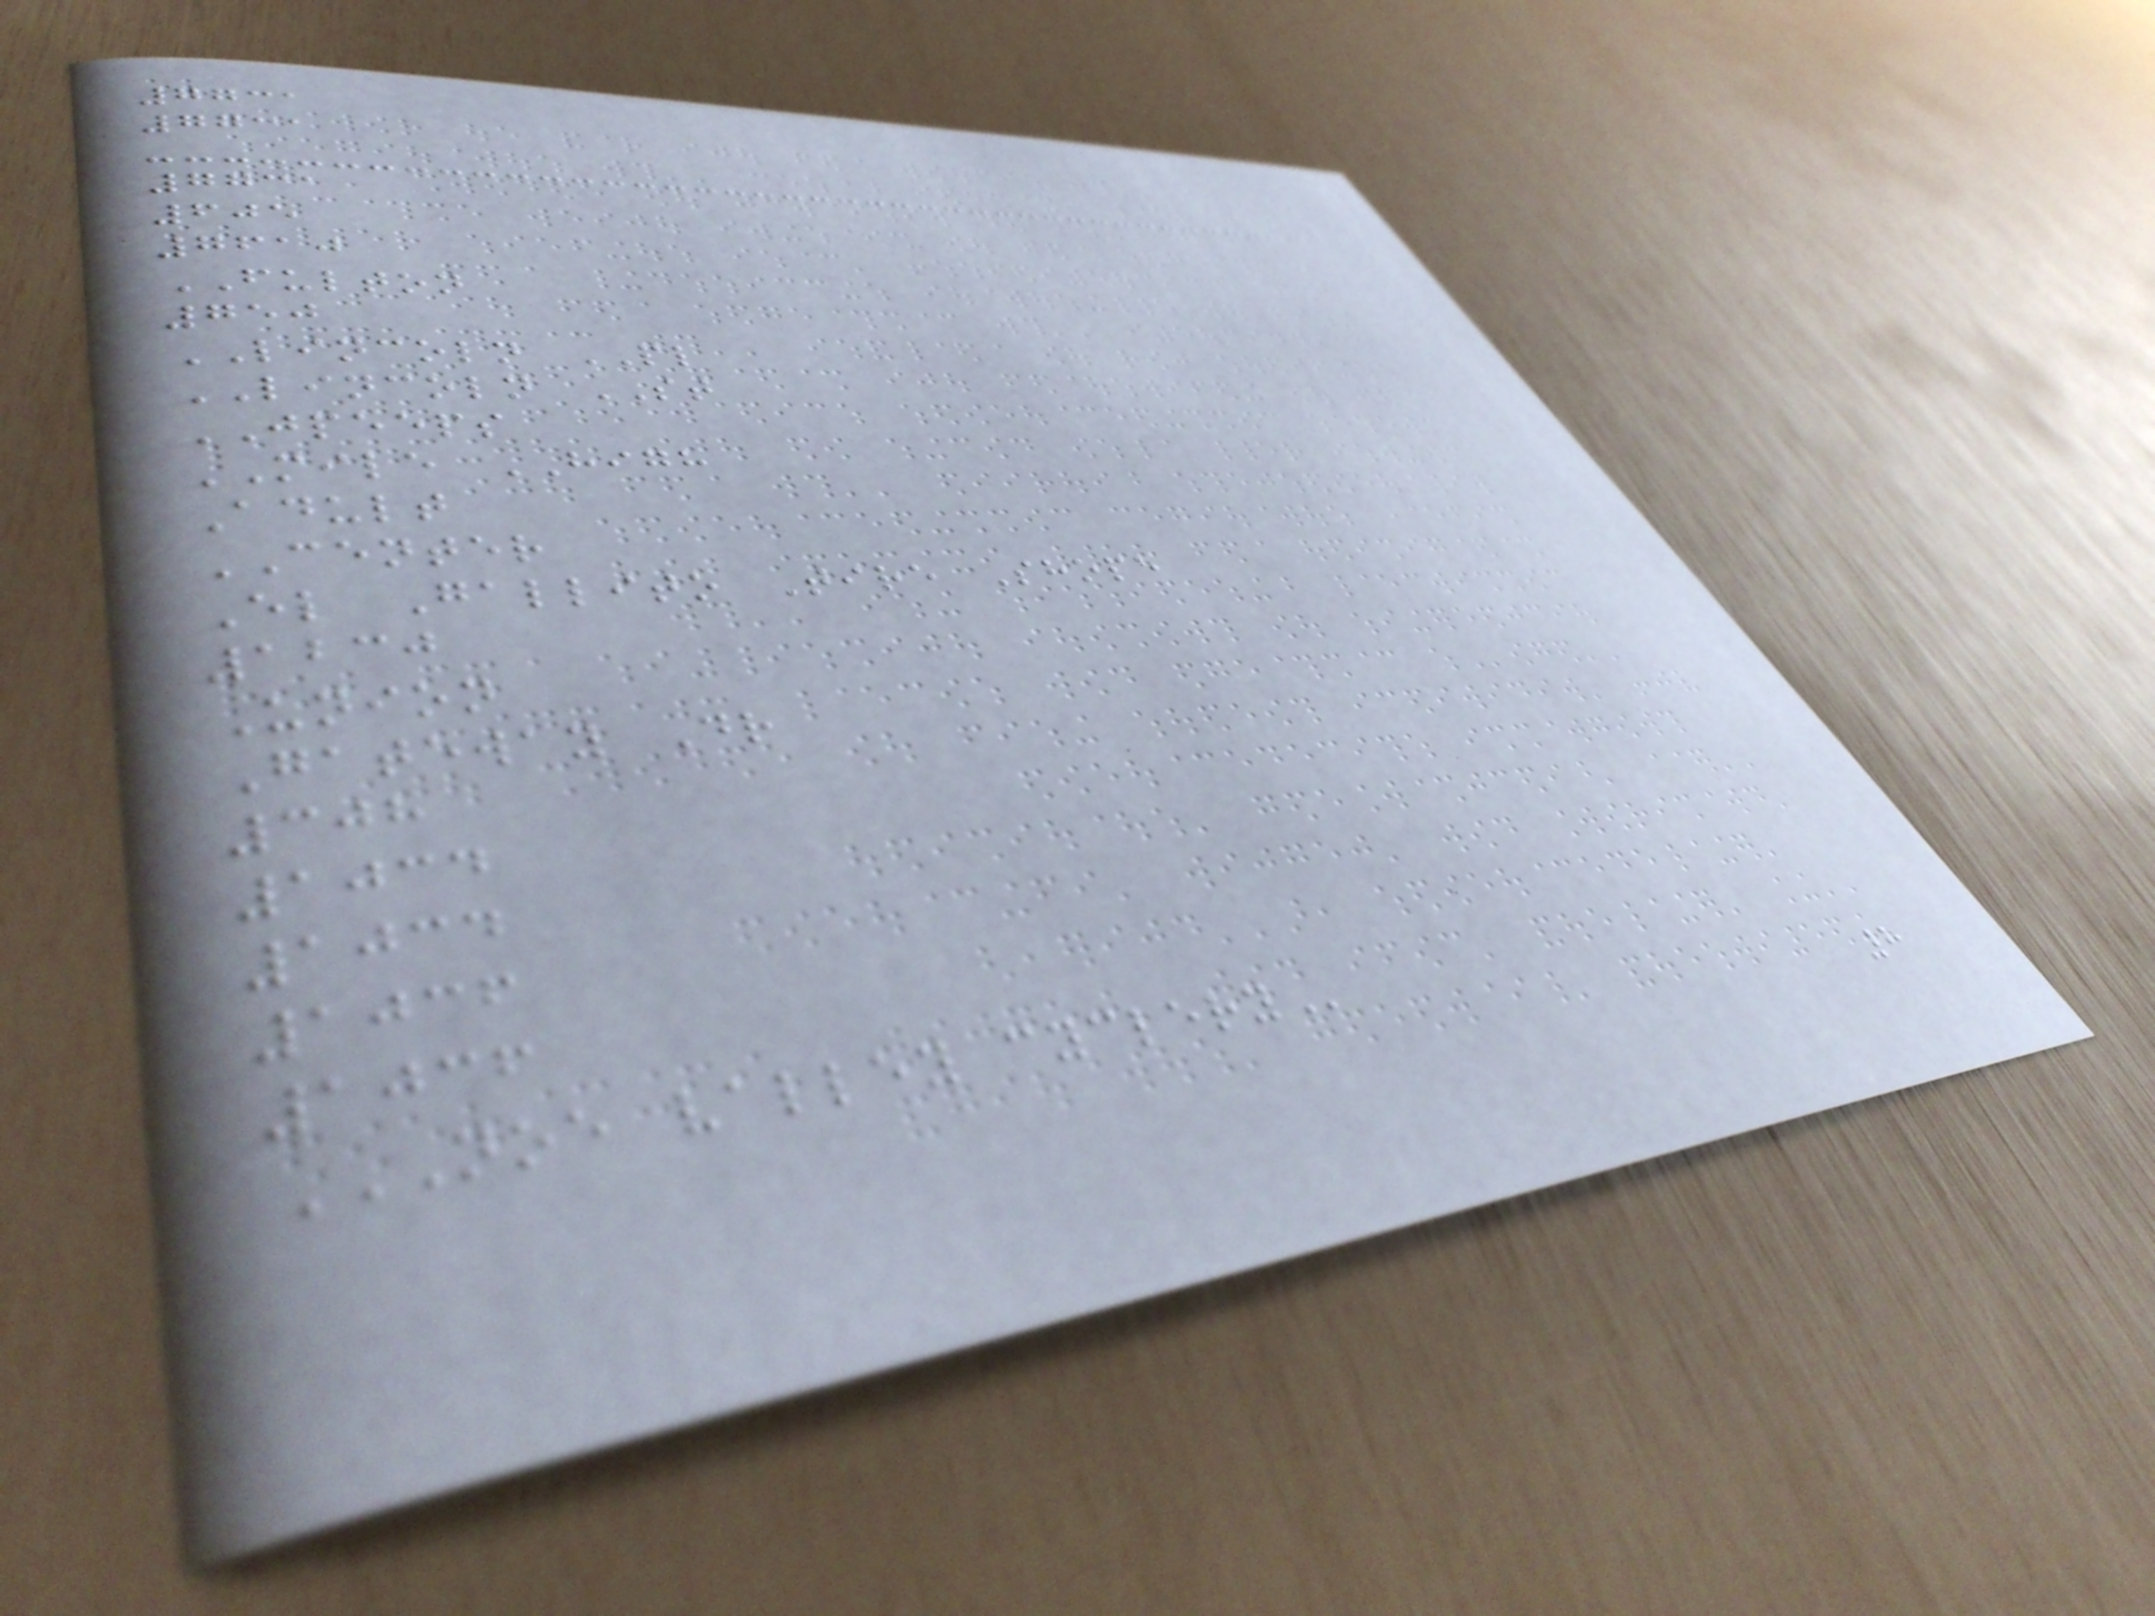7731
7731
7731
605
7610
FULTON
750
LINCOLN PL
LINCOLN ST
JPEEPS
MILE HIGH
Adult
CENTER
El Gallito Tire Shope
1230
Union
Gateway Dr
308
1034
1034
1036
1036
NOE VALLEY CYCLERY
8
